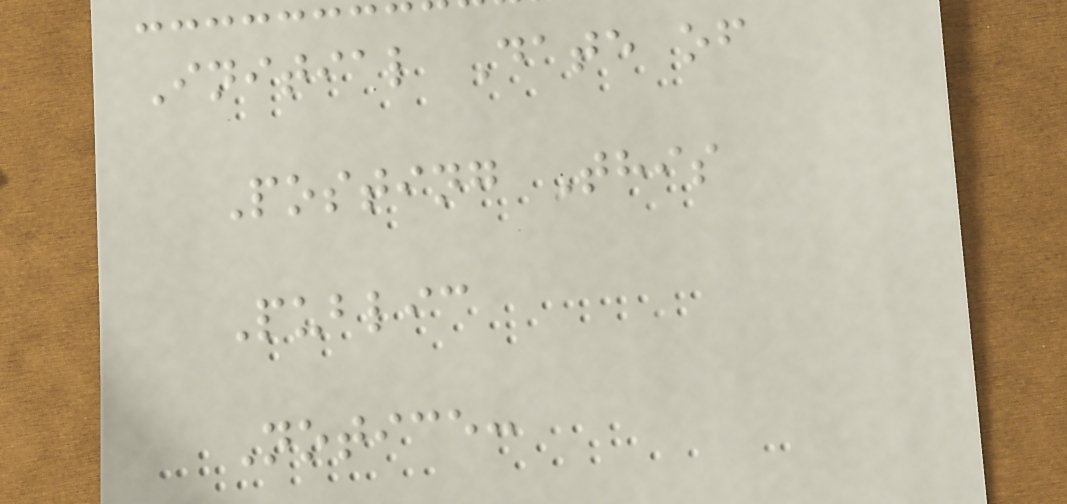Initial Date of
Posting This
Public
Notice:
